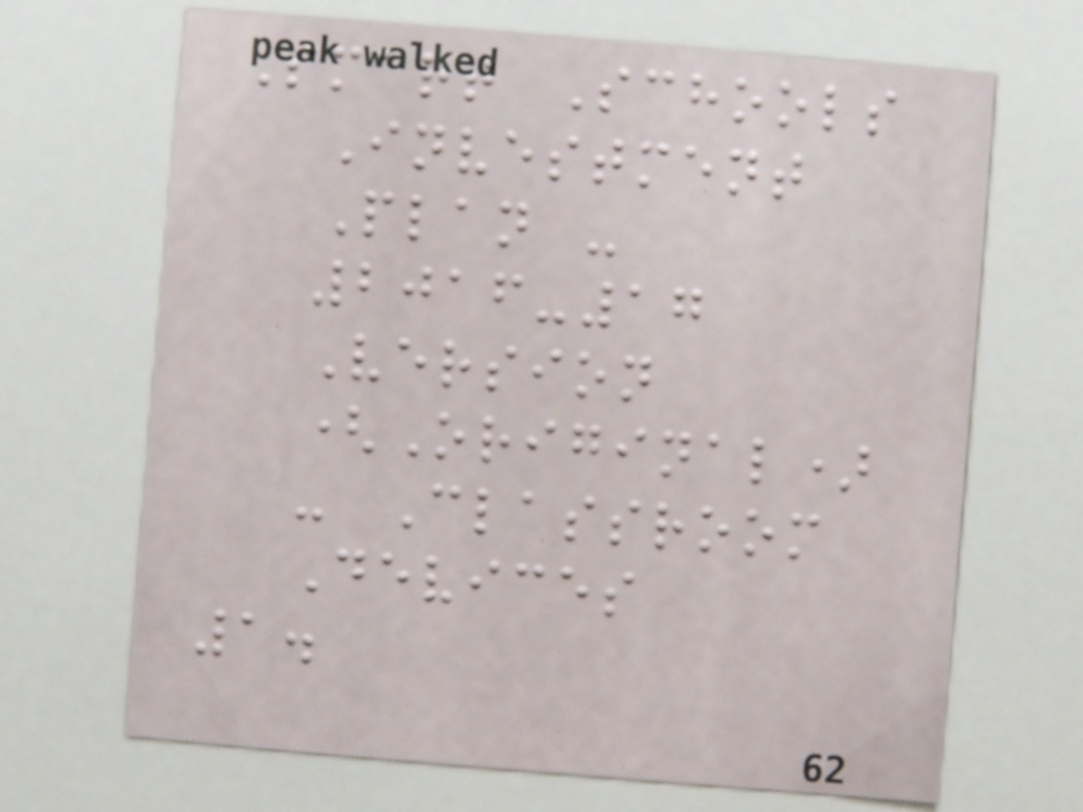Smart Schools
Investment
Plan -
2016-17
Version
(Original)
- Classroom
Devices
1.
